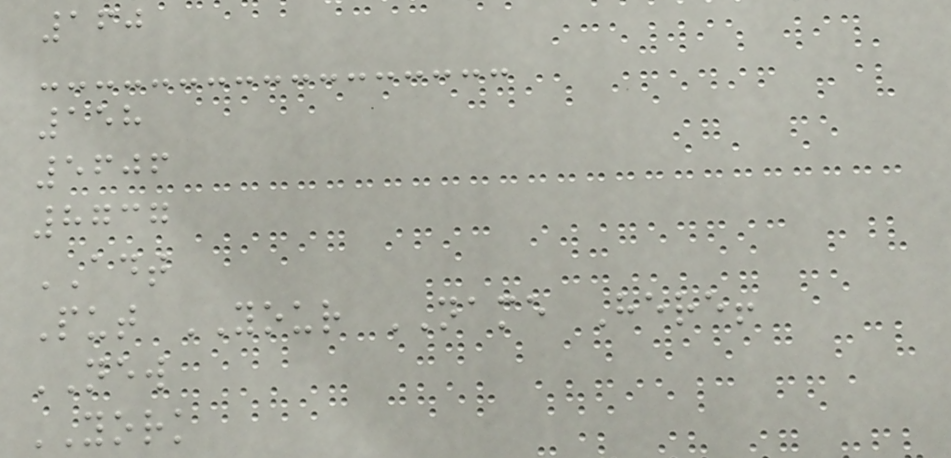160
158
5606
8737
ADT
Put YOUR NAME Here!
NEW
YORK
